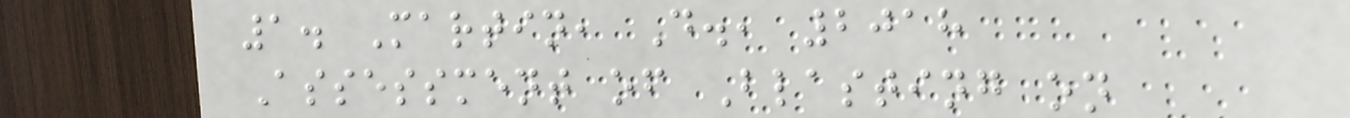1. Martin, D., 2018
Assessment of Blasting on
